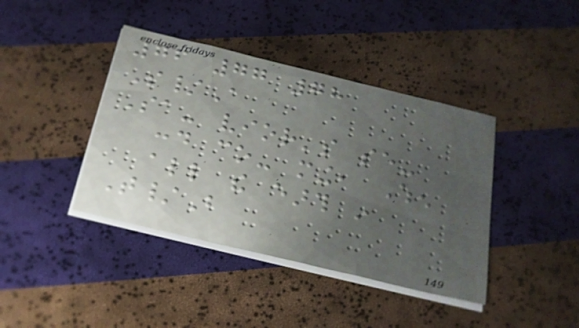76 77 78
S/A
Sa- vior's se-
cond co- ming, When
all the earth in
T/B
